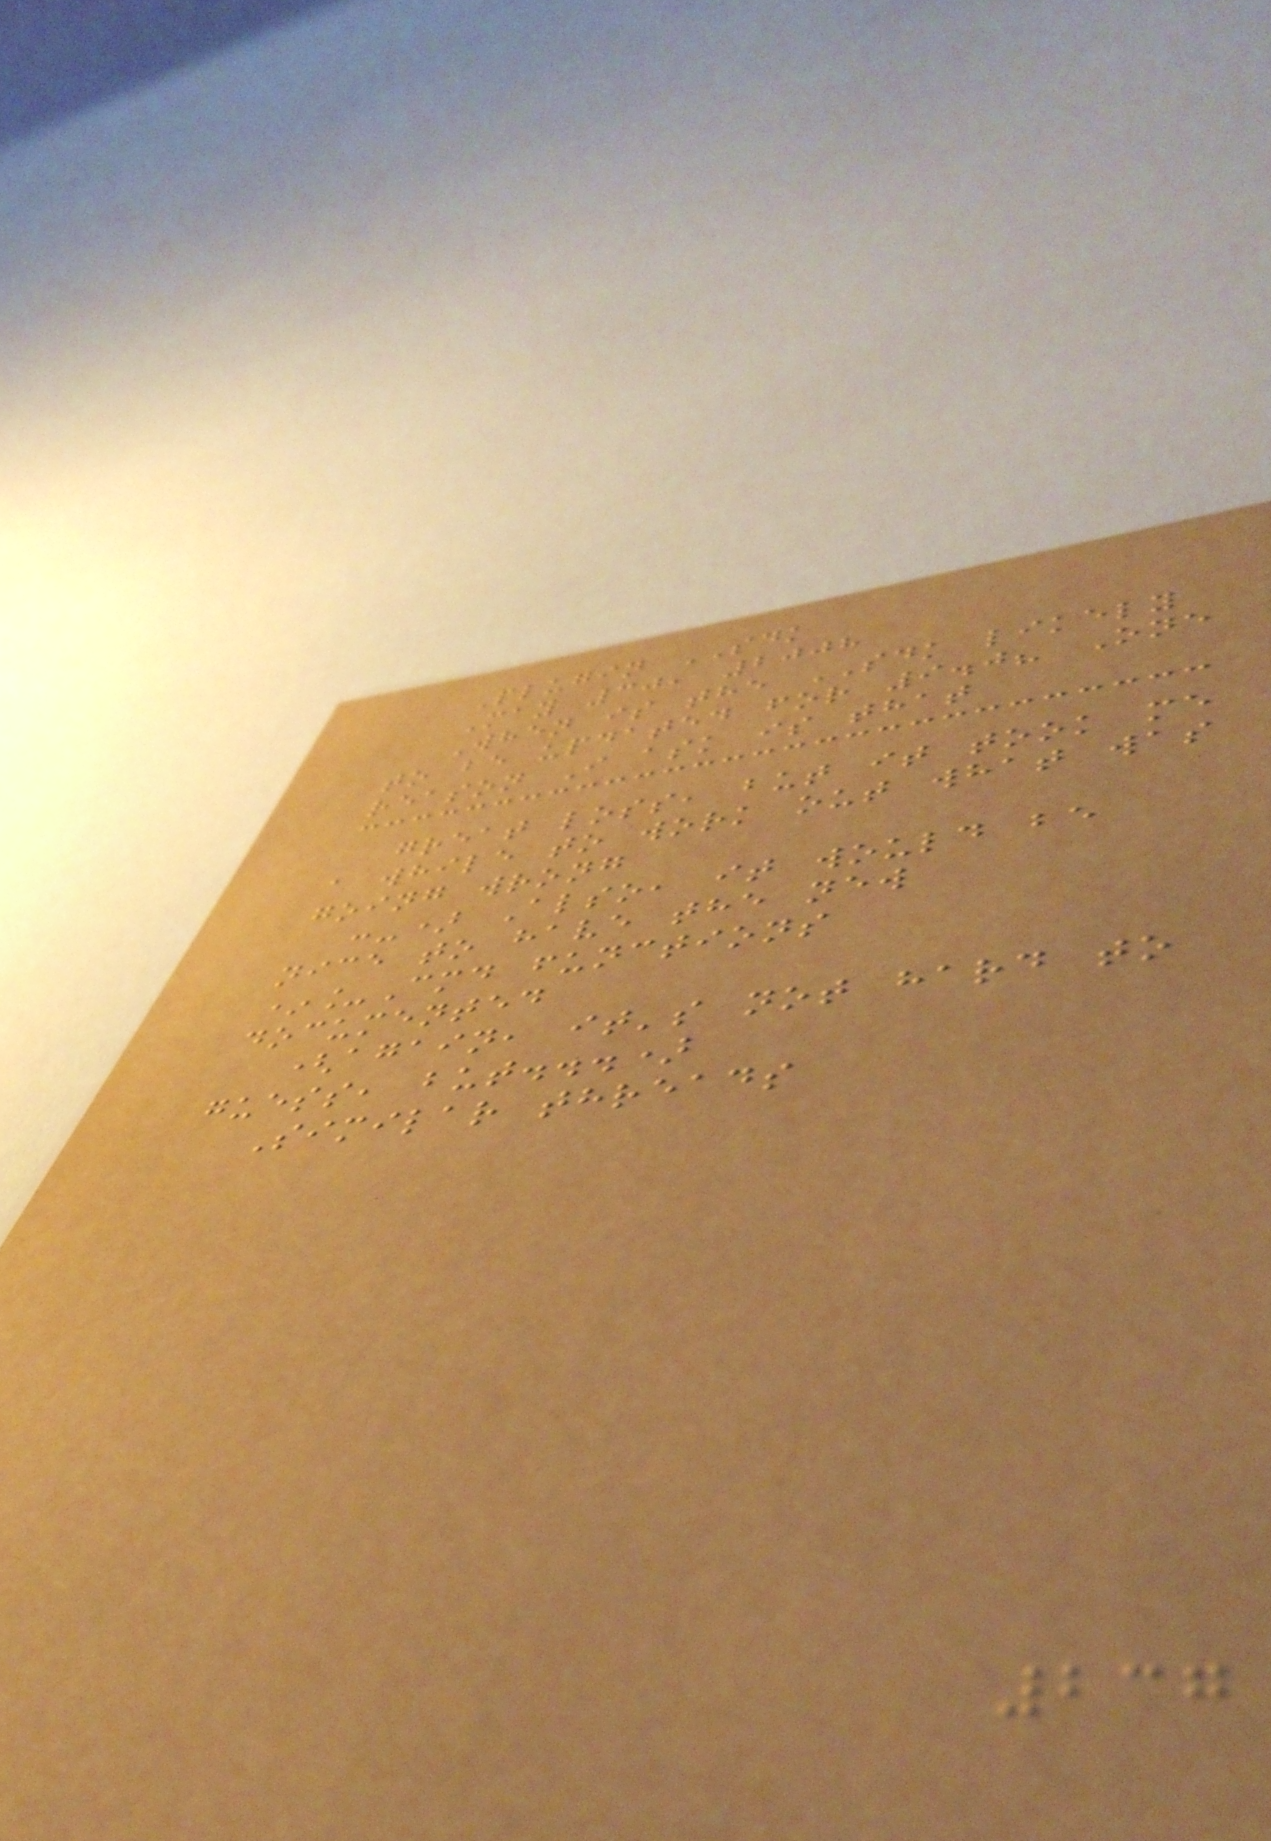Plugin SDK
May 30, 2008
When is the SDK likely
to be updated for 9.0? One
reason I ask is that
great loss, but it took me
a while to work out what was
going wrong
:-) Also, it would be
nice to have the new
*_Cmd functions
documented
(again, it's not hard to
guess, but...)
Similar threads
237
